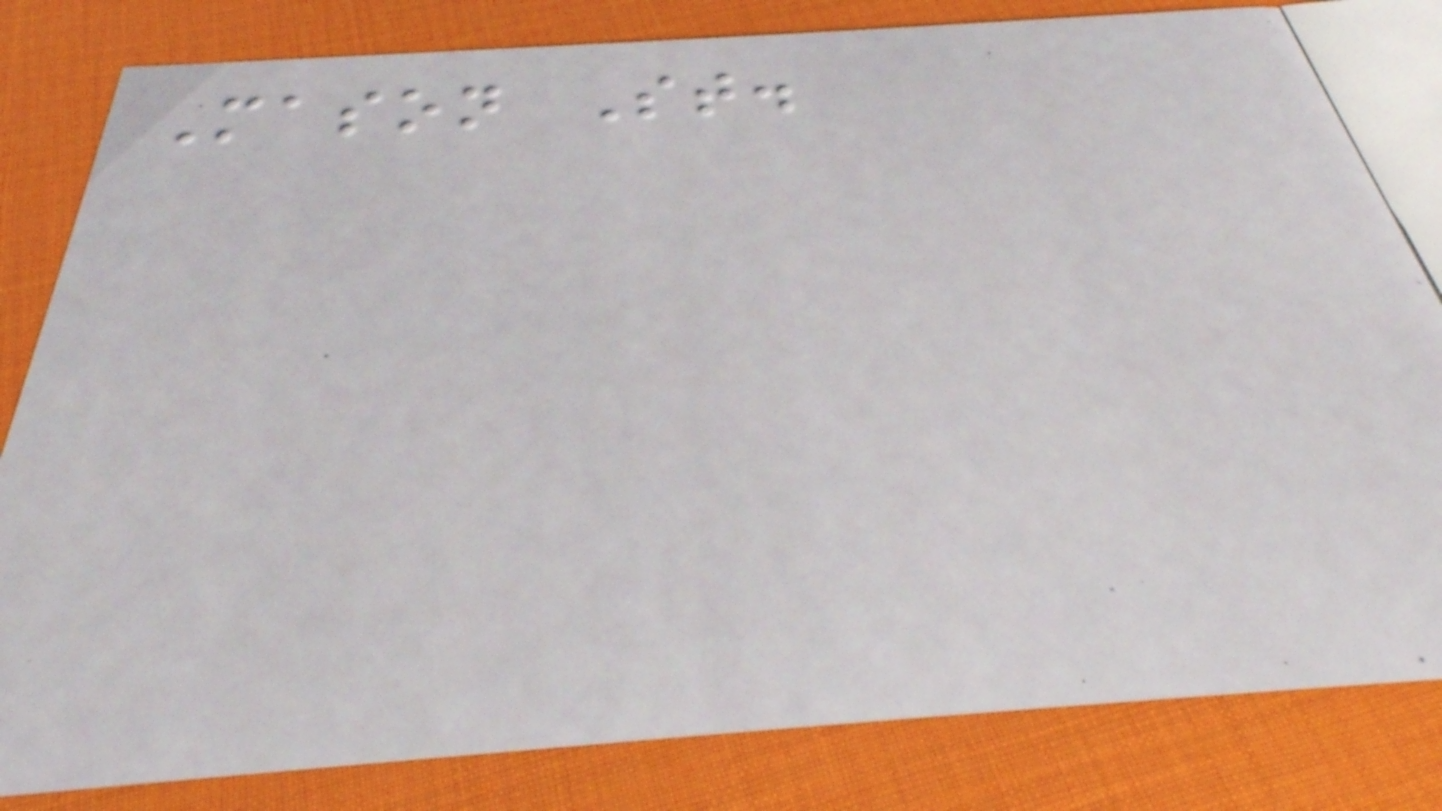Mason St.
